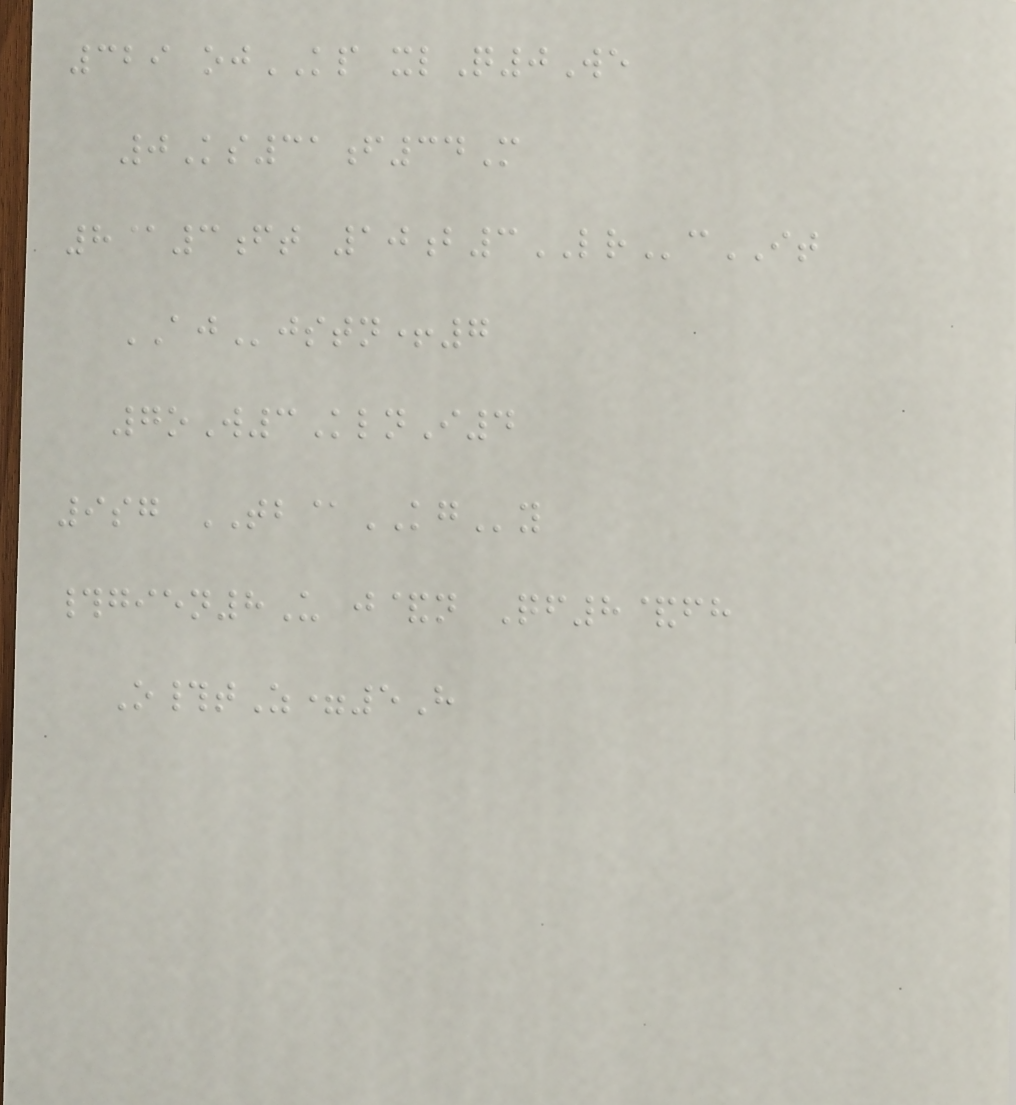329 ojKP xlQ0We
0Ks31f34M
8@3ft 10b3LRcIT
AJjstn+7
7oW3KlnI4
9sg TB@KGy
#gien8U j&n Qf8&fh
O#tZ=5H
